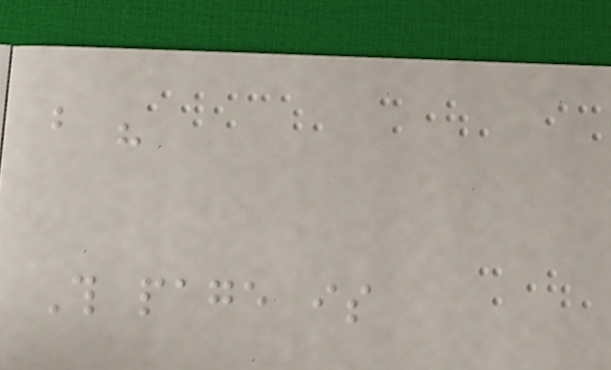but his
This page is
